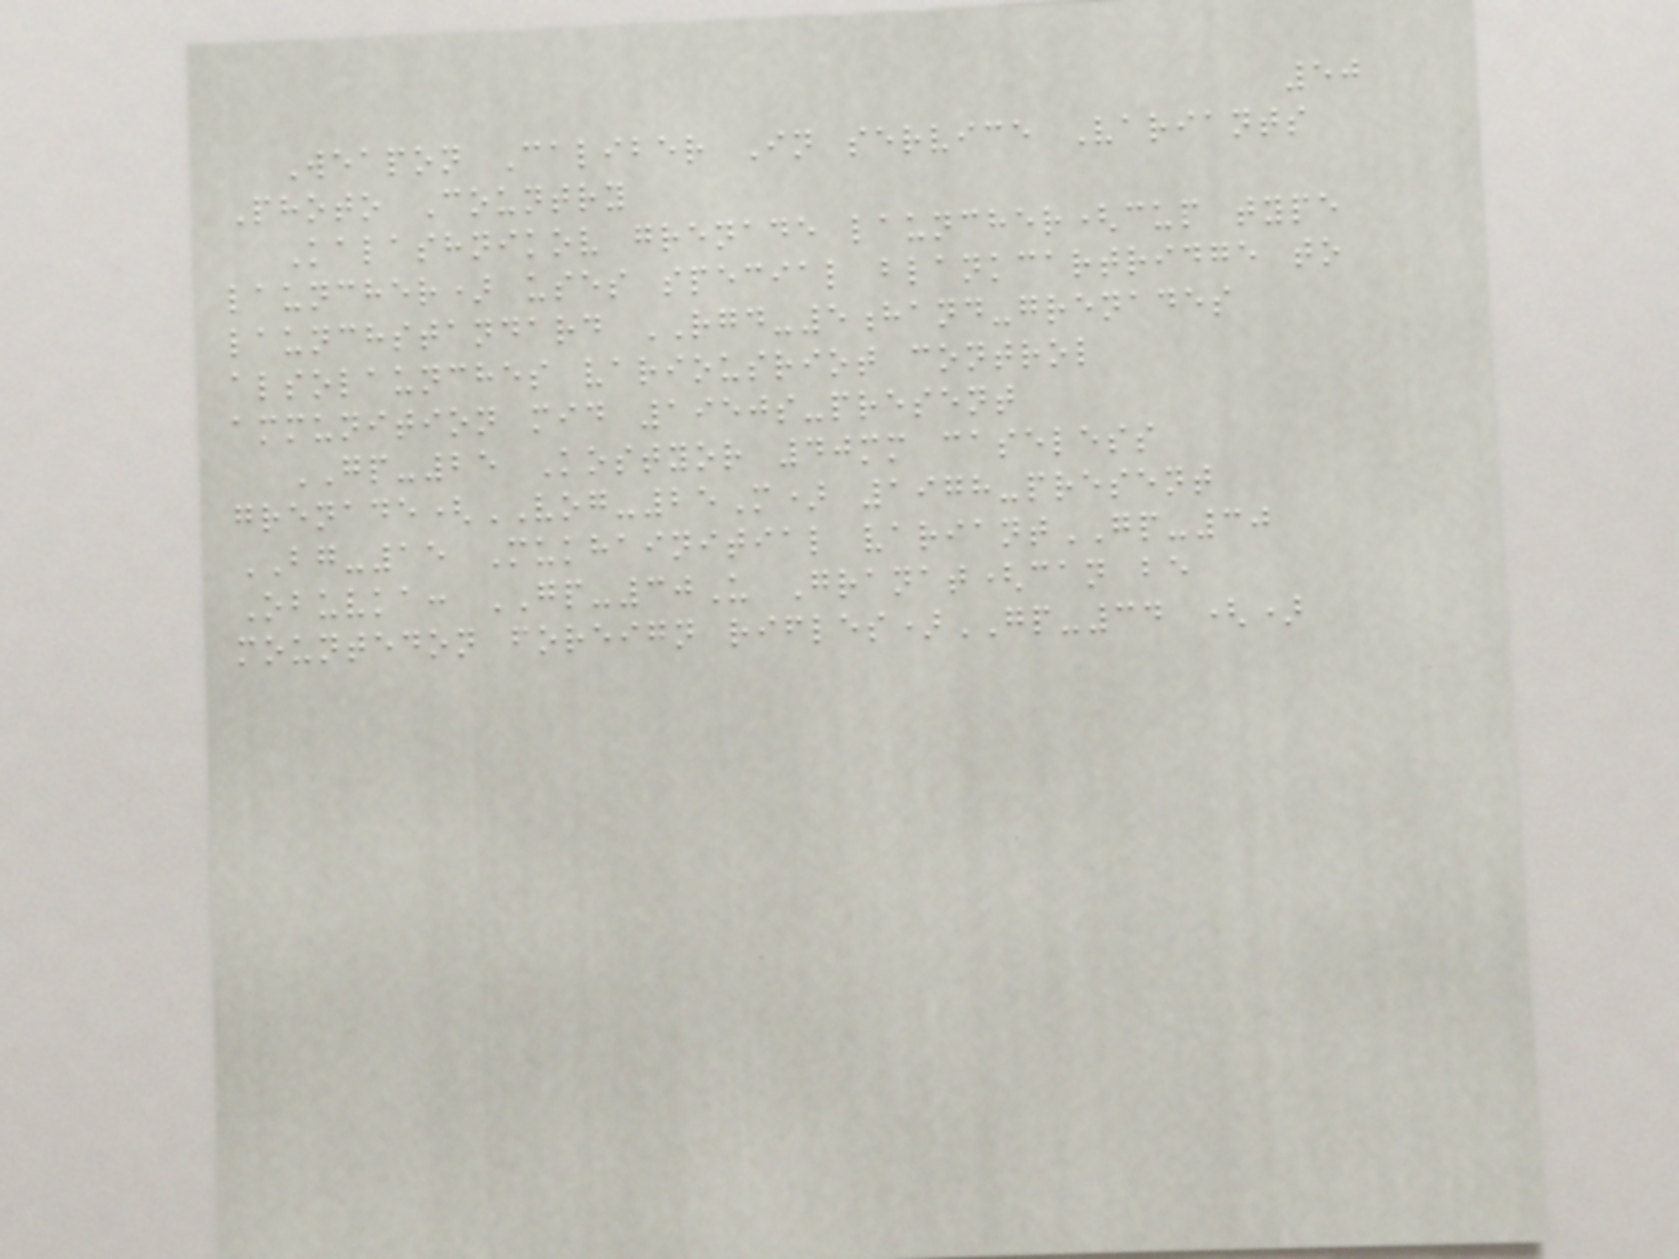50
Weapon Caliber In service Variants
Photo Country
Kalashnikov grenade launcher(cup type
launcher) uses special blankcartridge to
launchstandard RGD-5hand-grenades
alsolaunches variousriot control
ammunition mid 1950s-present
GP-25 Kostyor 40mm caseless
grenade(VOG-25M) 1978-present
BG-15 Mukhainitial variantGP-30
Obuvka: GP-30U Granat(can be
mountedon foreign rifles)GP-34 ()
